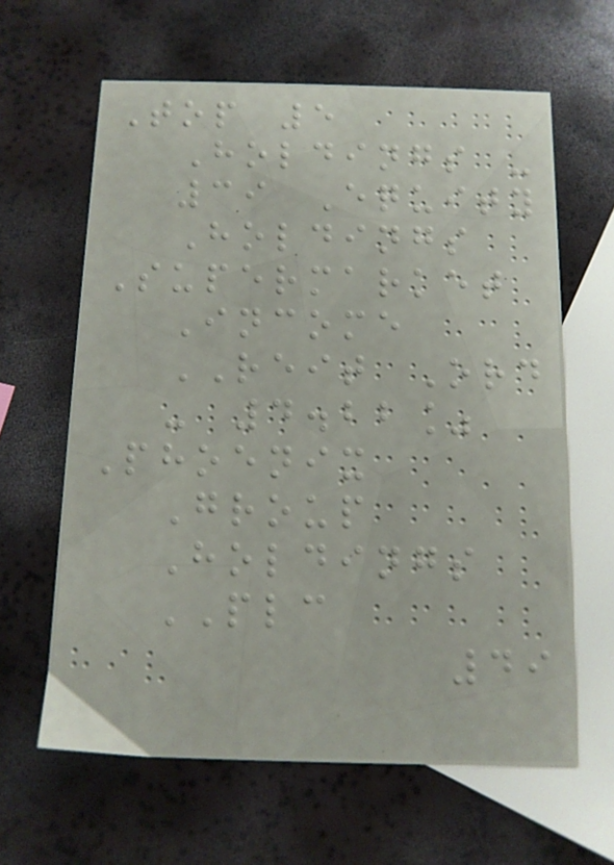Top 5
Holdings -
39 Equity
Holdings
Supermarket
Income
REIT Ord
- 4.22%
Phoenix
Group
Holdings
PLC
49
